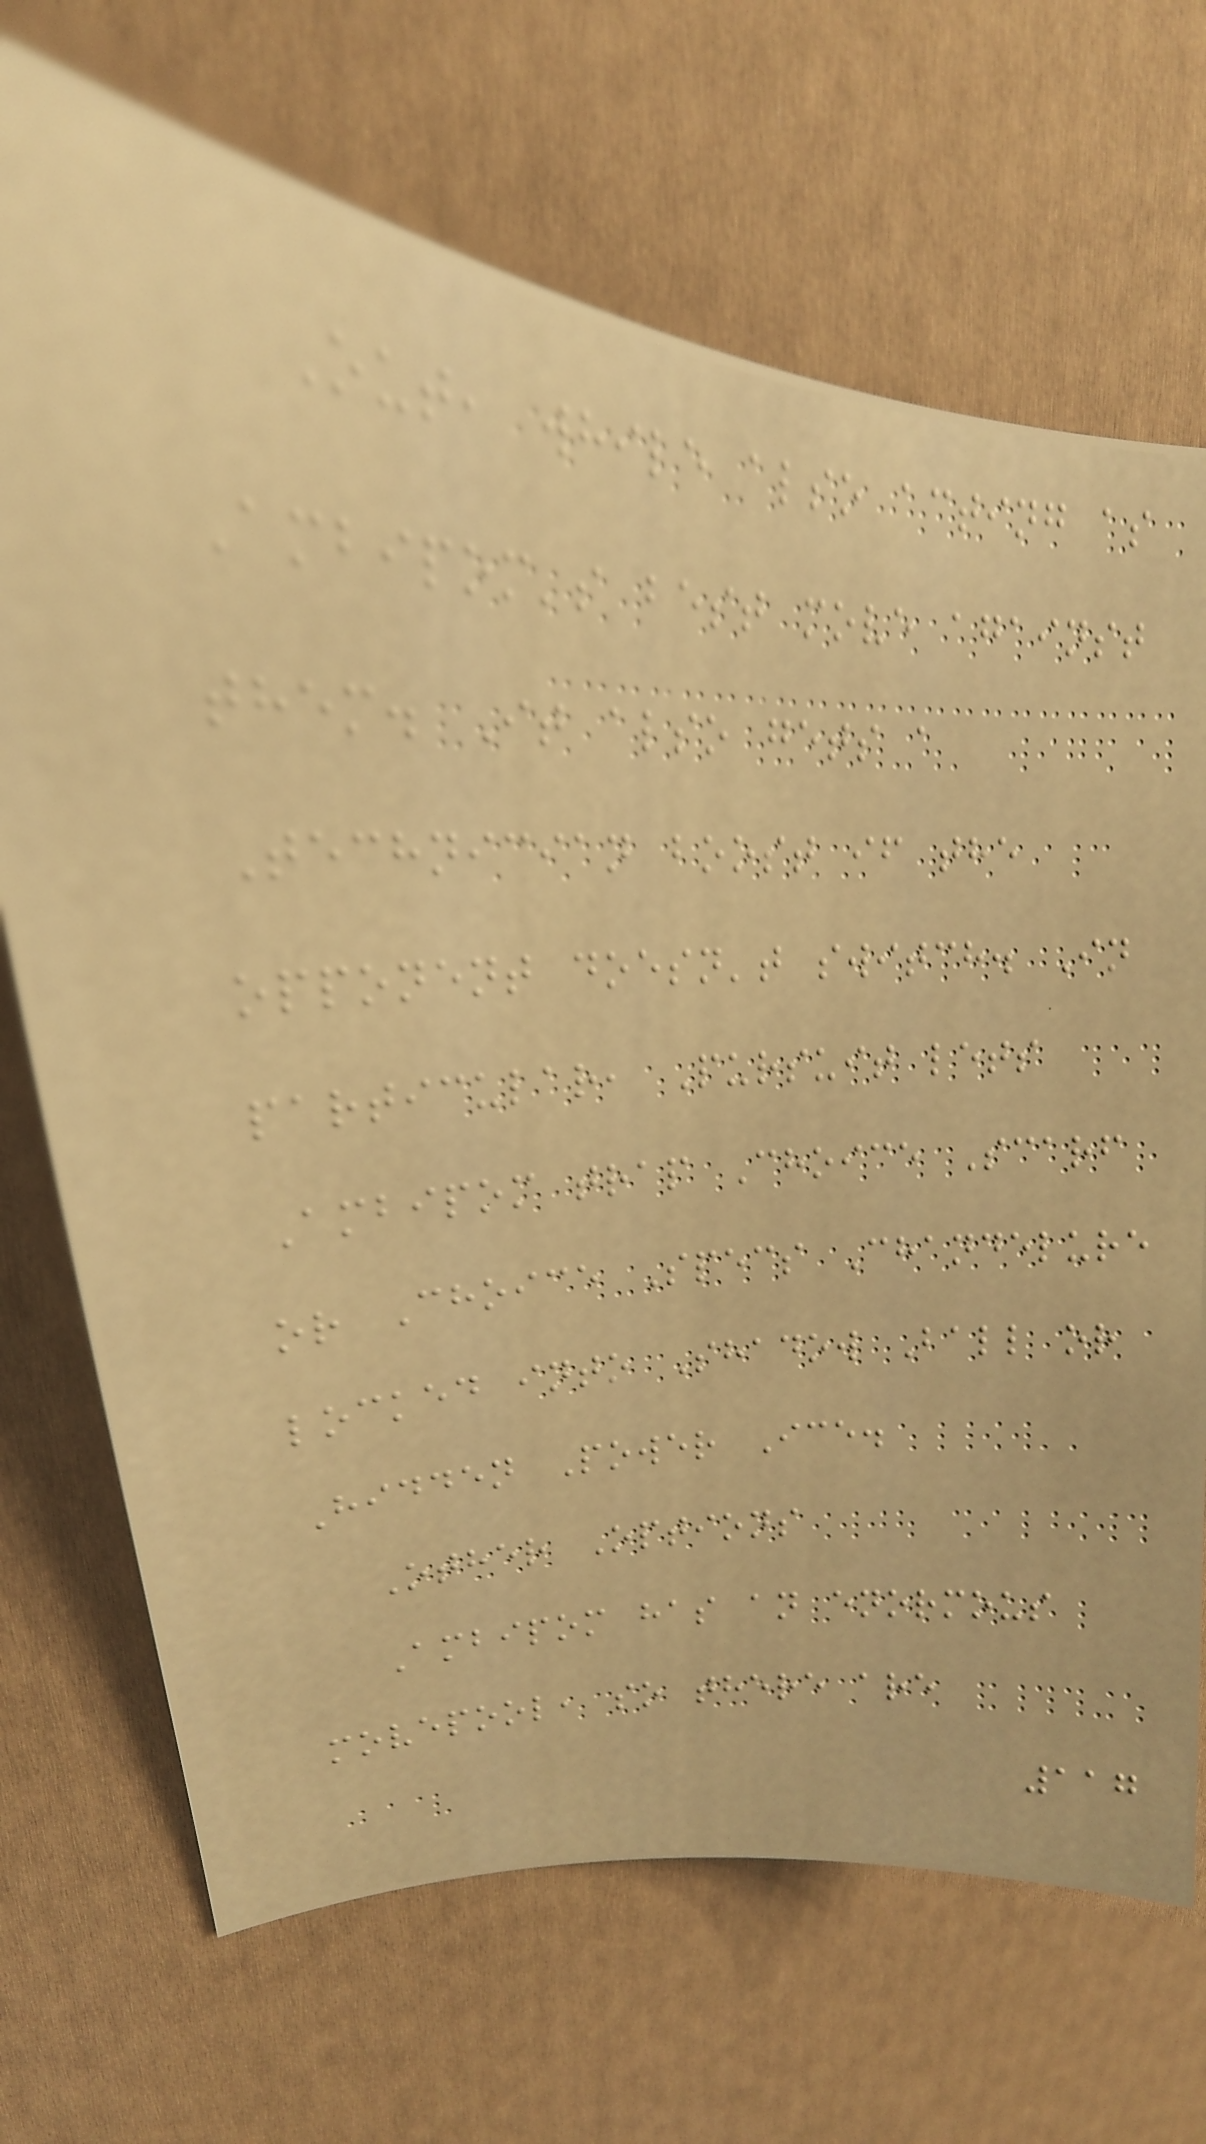Out, while also acting as
Ambipom's best move against
them. It also gets a
Technician boost if the
opponent doesn't switch. In
particular, Pursuit lets
Ambipom trap Choice Scarf
or Choice Specs Chandelure
locked into Shadow Ball or
Hidden Power Ice.
Other Options
Ambipom has an enormous
movepool, so there are
117
